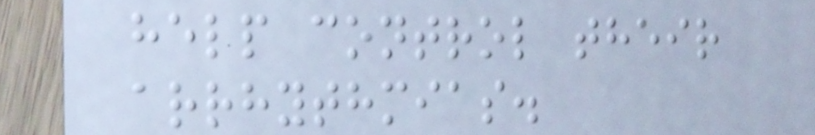help control their
arrhythmias.
